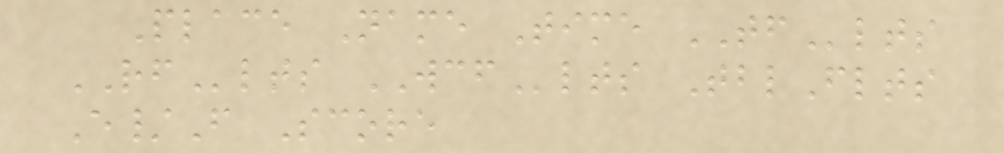Place Name Time TFlts
RFlts WCFlts TblFlts
E/F Score
